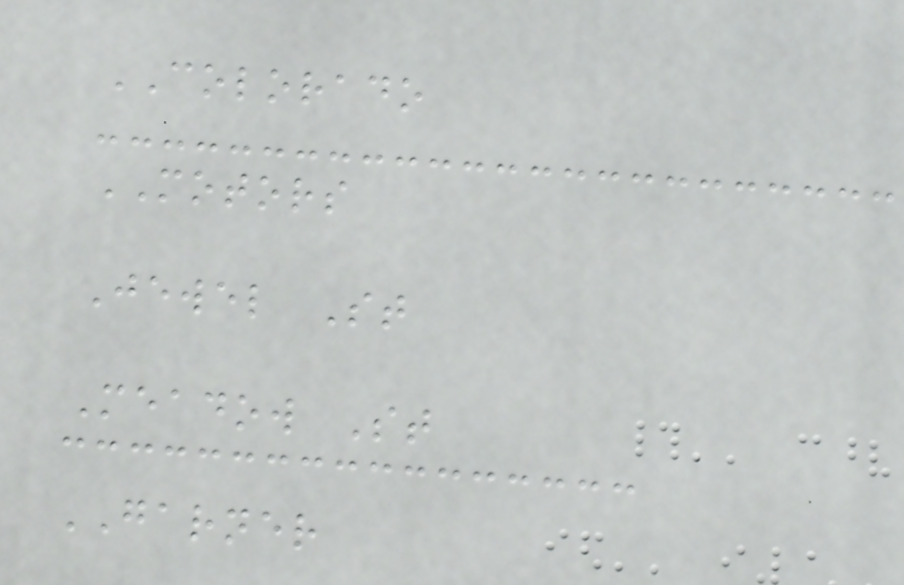COLORADO
MOTORS
Jewel St
Meadow St
GARNER
